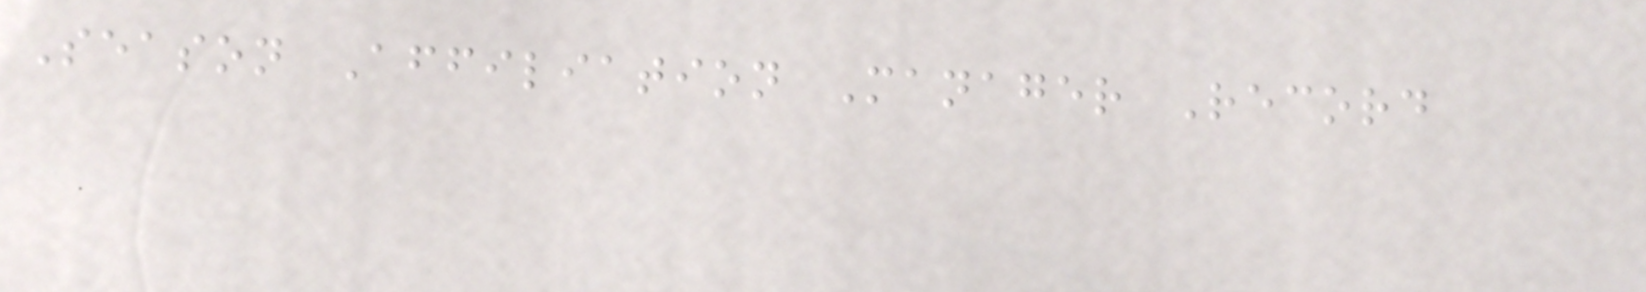Season Affiliation Manager Record
